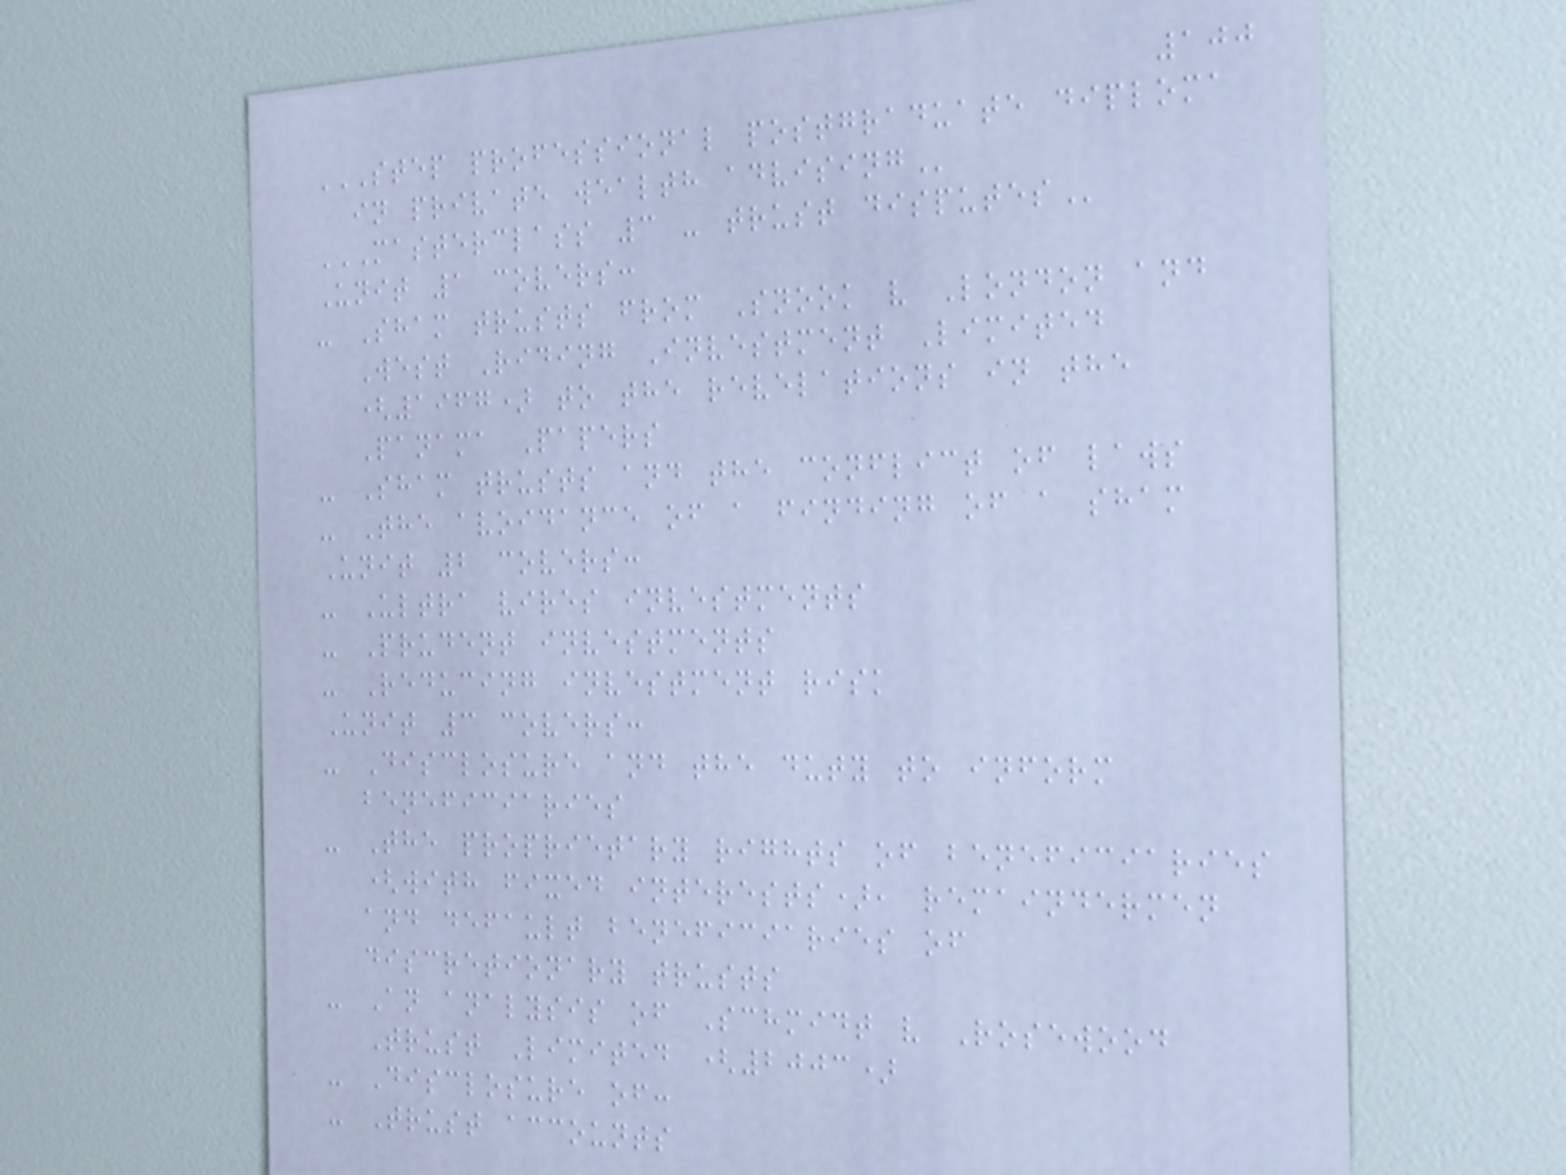100
STEP PROFESSIONAL POSTGRADUATE DIPLOMA
IN PRIVATE WEALTH ADVISING
MASTERCLASS 3 - TRUST DISPUTES
Unit 1 covers:
- Sham trusts from Snook v London and
West Riding Investment Limited
(1967) to the revelations in the
Panama Papers
- Sham trusts and the conflict of laws
- The avoidance of a finding of a sham
Unit 2 covers:
- Ultra vires investments
- Prudent investments
- Reducing investment risk
Unit 3 covers:
- Disclosure and the duty to inform
beneficiaries
- The proprietary rights of beneficiaries
(with fixed interests), remaindermen
and default beneficiaries of
discretionary trusts
- An analysis of Schmidt v Rosewood
Trust Limited (2003)
- Disclosure of:
- Trust accounts
